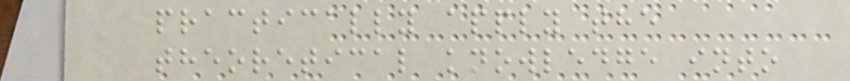practically apply the
theoretical knowledge into
